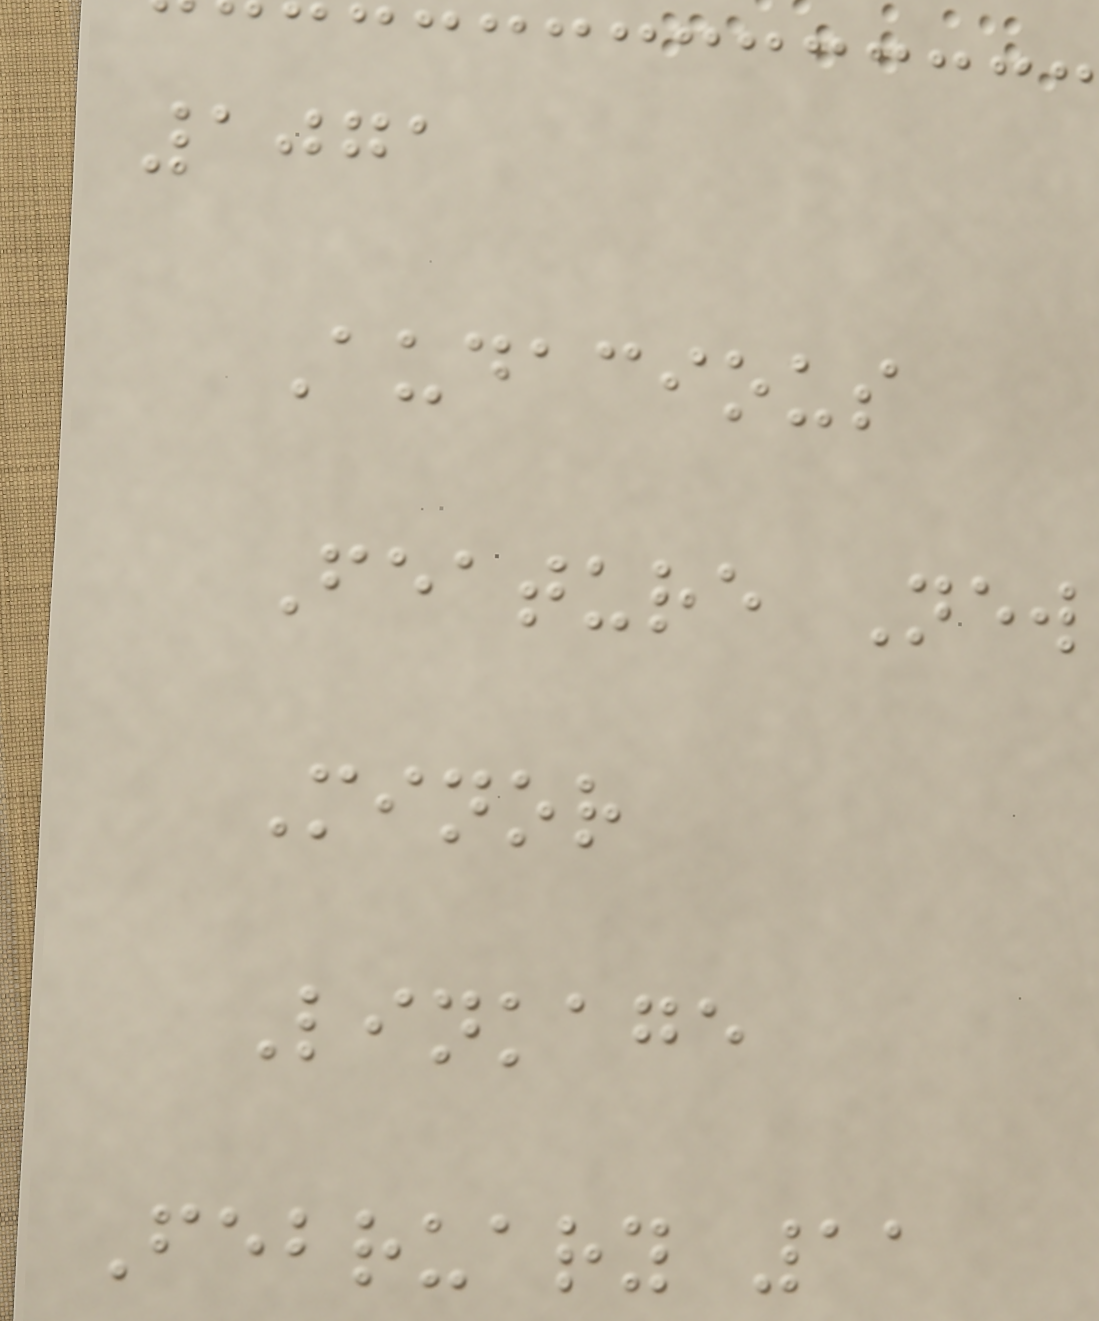1071
Audacious
Feature New
Minor
Linkage
February 11
